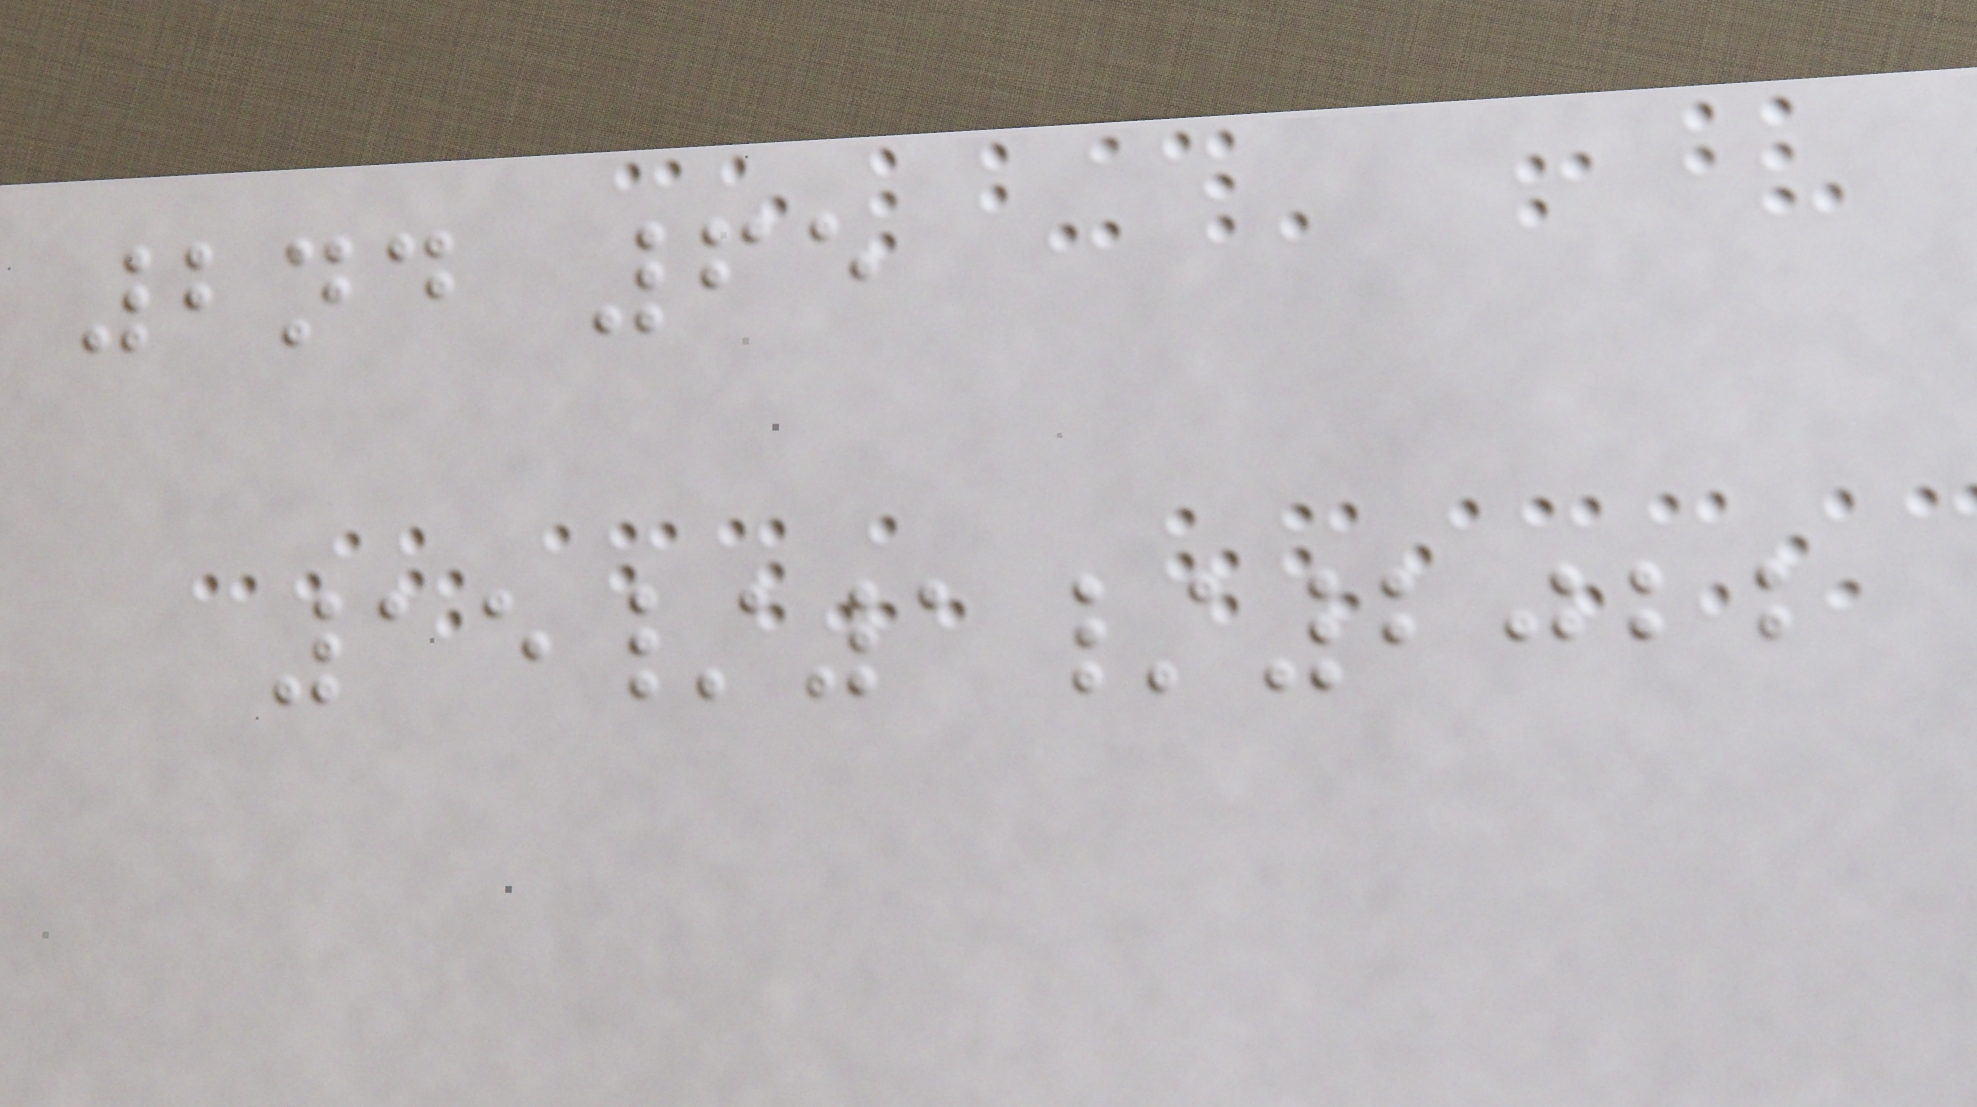2nd 65
15/1/2022
